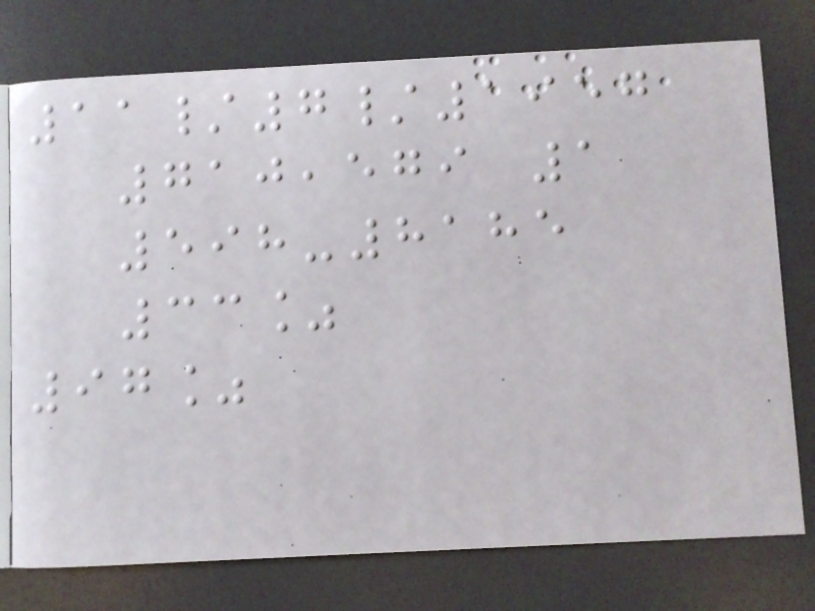11/7/1957
710,579 1
598-8185
33%
97%
